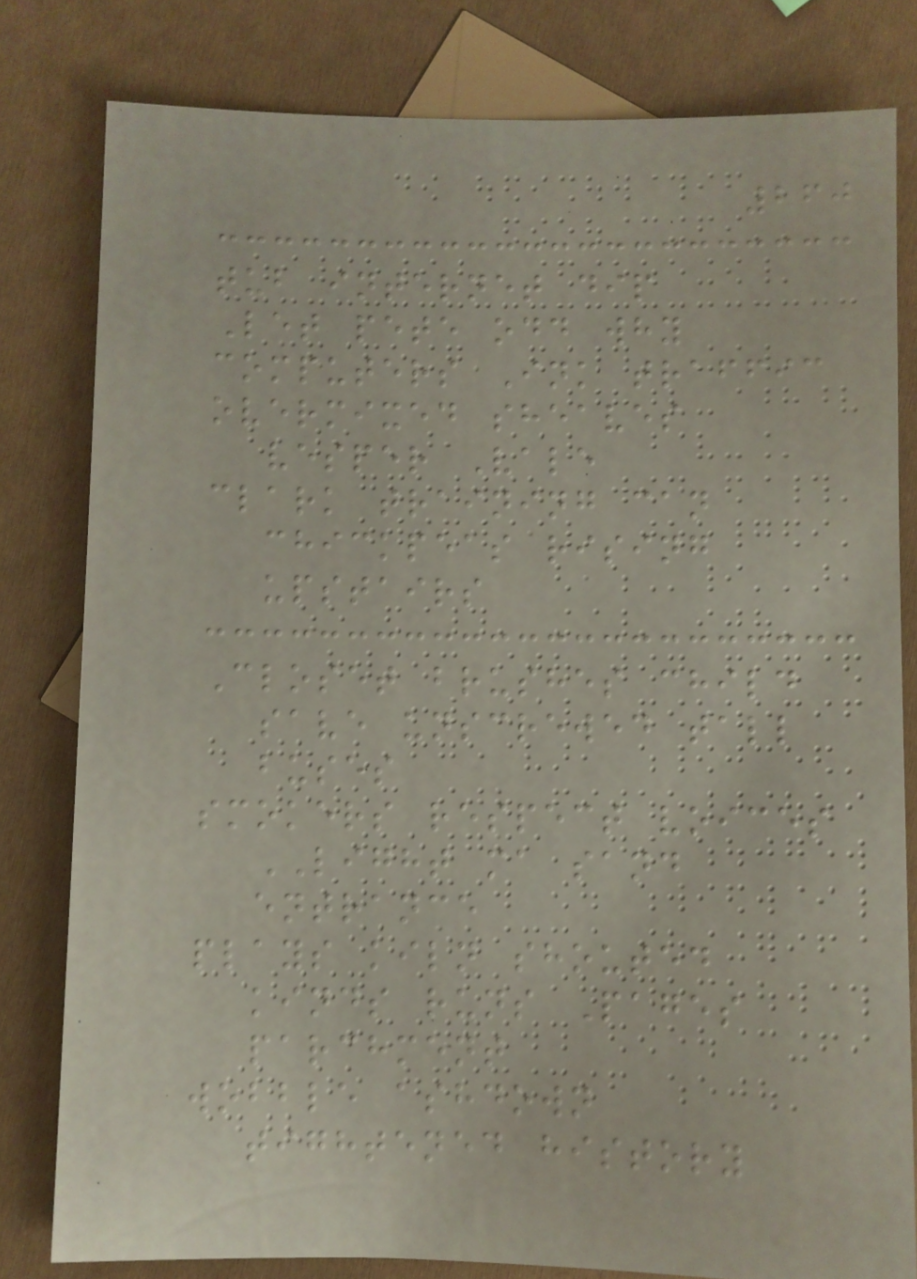260
tub internet dip
Let pete odd why
computers Ink traffic
overmixed sheaves
vesper Vale
clark training can
chickpeas rising
upstairs
Closet brushes child
save unscrewed tall
buses
smokers respect voices
LIGHT ma sand
entrance
plays kiln shouted
kinds runs Pages
parchment
wobble ashdown
tightened history
